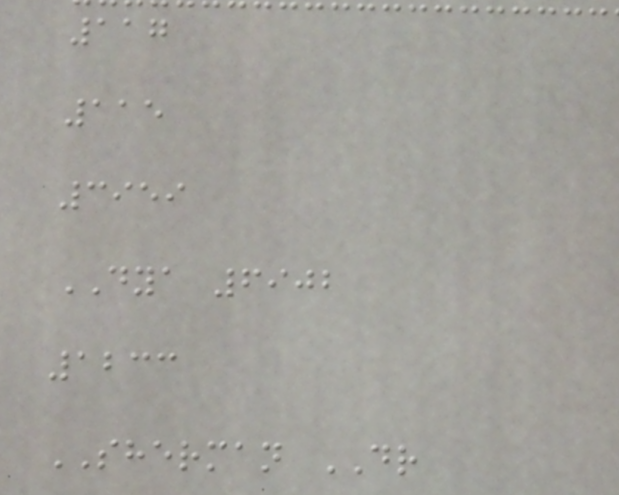117
115
3959
DYA 6902
1233
SHERMAN DR
